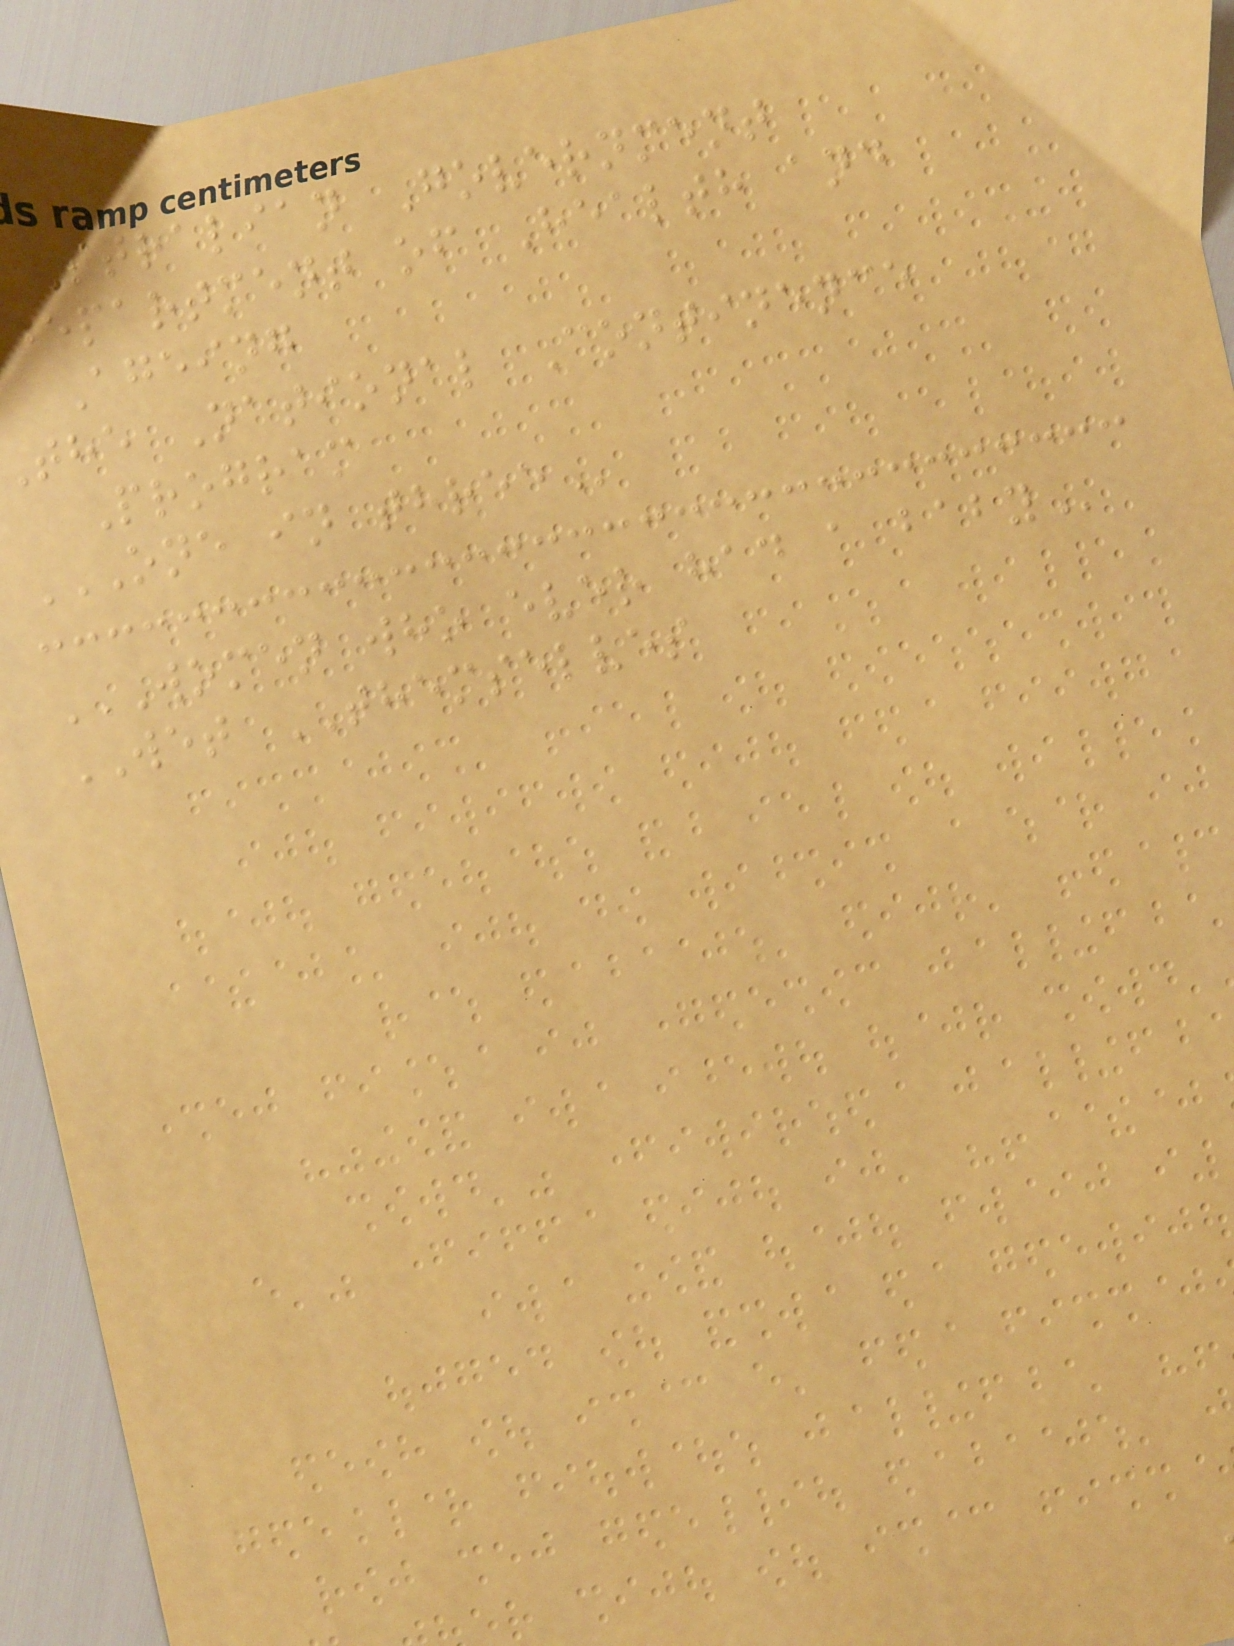ustralian Government
epartment of Health and
Ageing
the National Continence
Program
ONE IN THREE
WOMEN WHO EVER HAD A BABY
WET THEMSELVES
